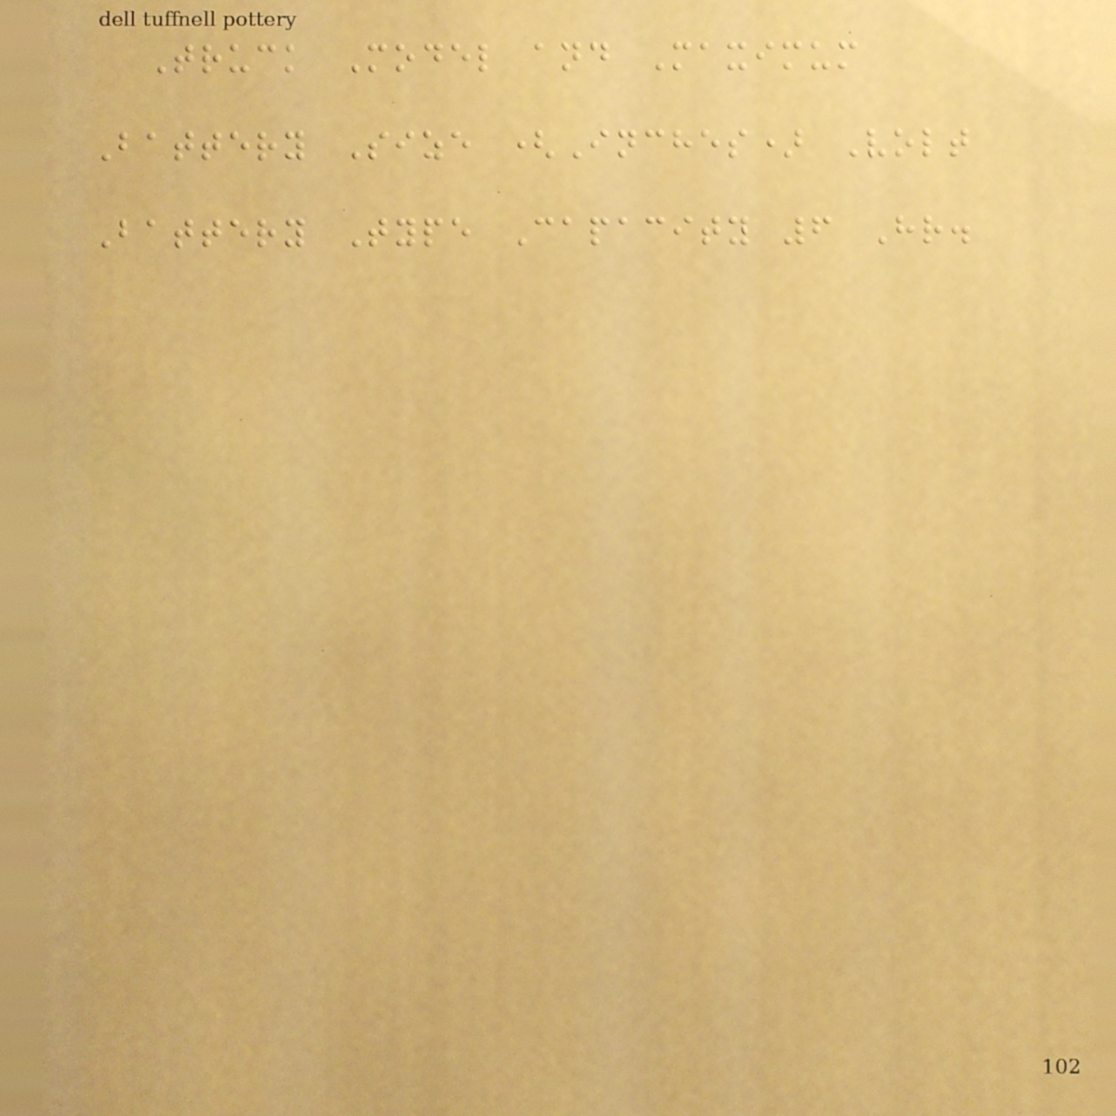Truck Model and Maximum
Battery Size (Inches) Volt
Battery Type Capacity 6 Hr.
